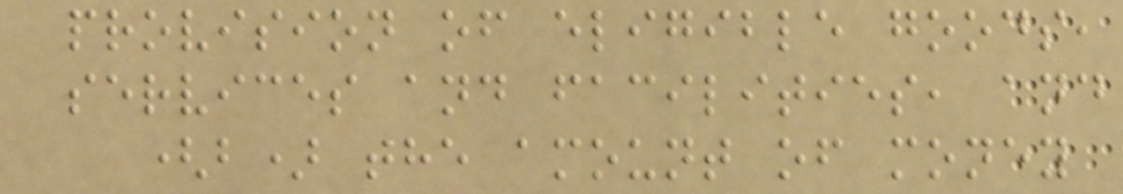provision of eligible goods,
services and facilities, and
(b) the amount of money
